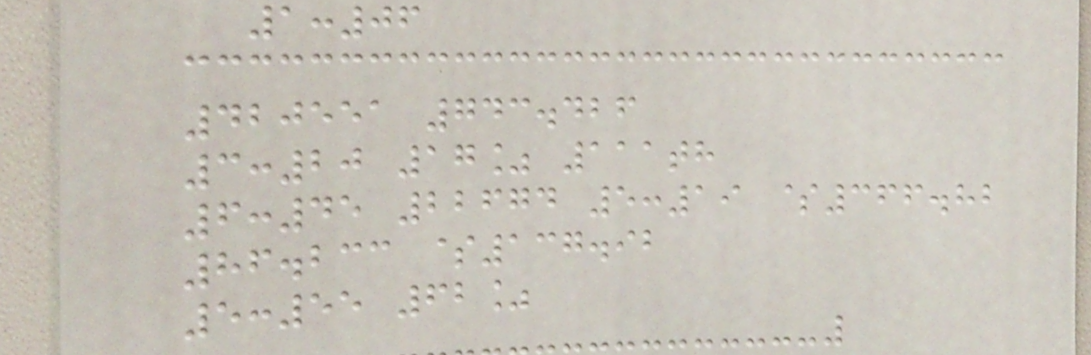1:06
420551 743.426
3:20 17% 111th
6:45 22674 5:19 $366.82
86.233 $137.92
5:55 62%
